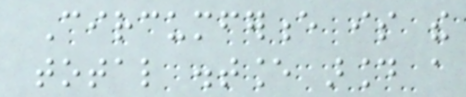Circumference is the
total distance around a
